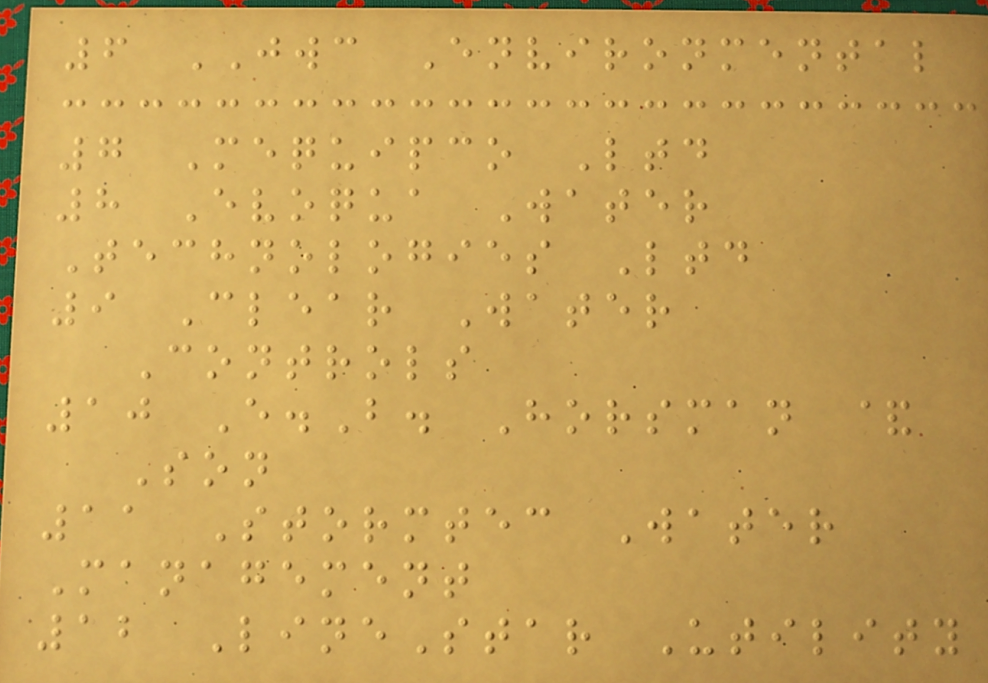6 JWC Environmental
7 Mequipco Ltd
8 Evoqua Water
Technologies Ltd
9 Clear Water
Controls
10 E.B. Horsman &
Son
11 Stormtec Water
Management
12 LineStar Utility
